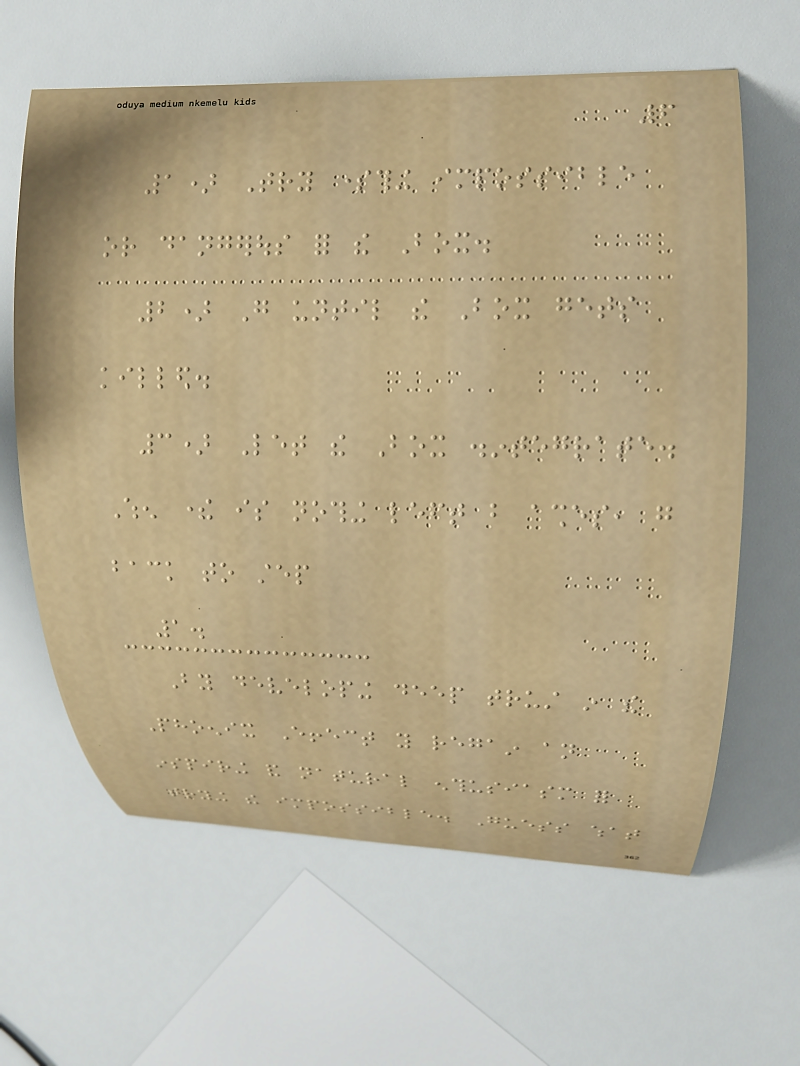6
1) Try something impossible
or dangerous for the Box.
2) Go until the Box gets
killed.
3) Let the Box disintegrate.
When there is nothing left but ashes, go
back to step
1.
By developing deep trust in the
Phoenix Effect you regain an
inspiring and natural enthusiasm for
trying the impossible. Guess what
